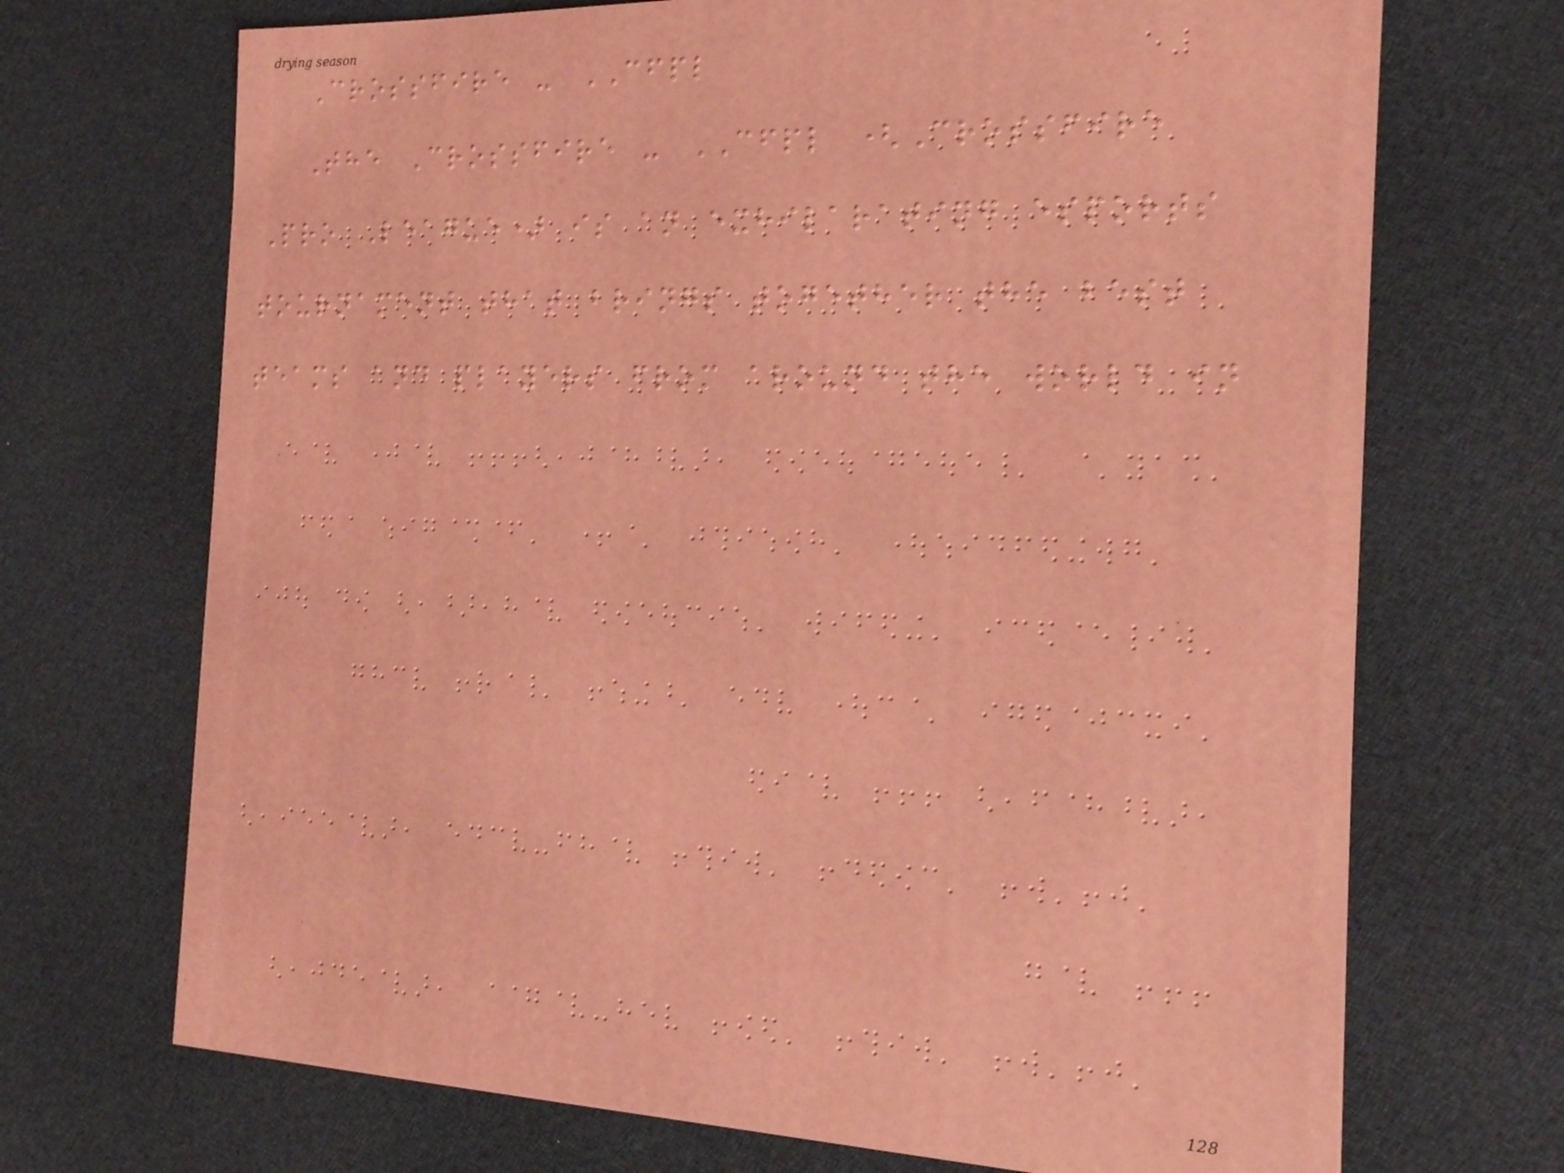Crossfire - CFPL
The Crossfire - CFPL (Crossfire
Pro League) is an exhilarating esports
tournament that brings together the best
teams and players from around the world in
